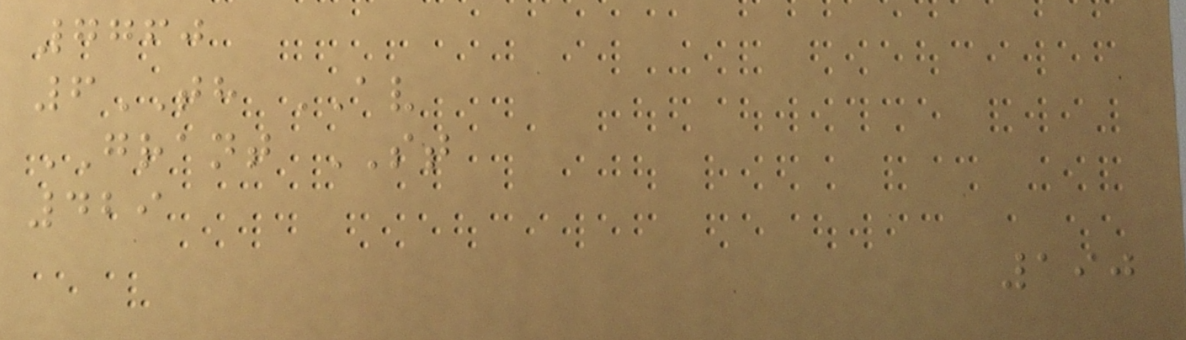7760
6TH AV
GRANT ST
429
190
